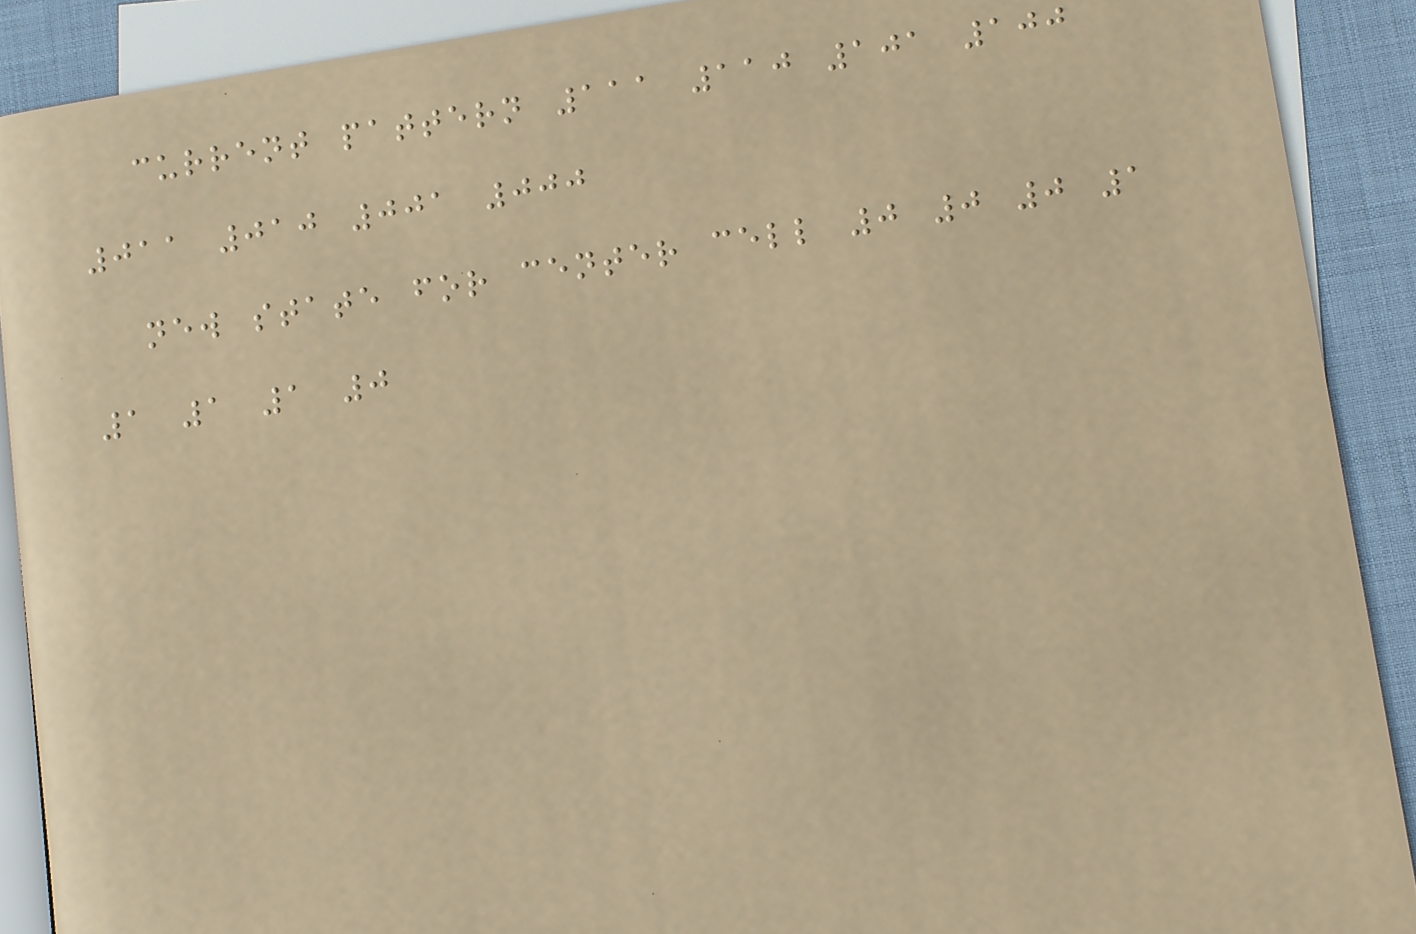current pattern 111 110 101 100
011 010 001 000
new state for center cell 0 0 0 1
1 1 1 0
